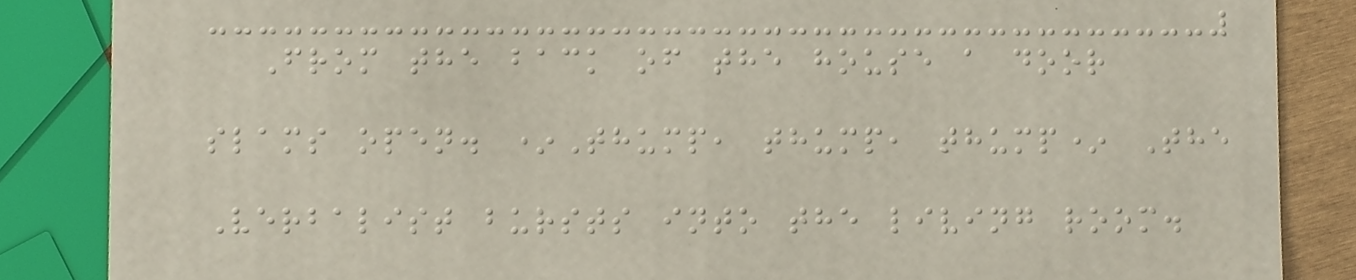From the back of the house a door
slams open. *Thump, thump, thump* The
Verbalist bursts into the living room.
